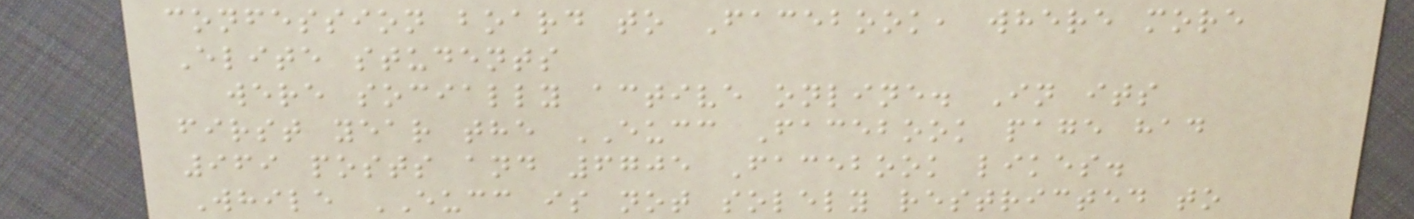confession board to Facebook, where more
Elite students
were socially active online. In its
first year the EUCC Facebook page had
969 posts and 6705 Facebook likes.
While EUCC is not solely restricted to
